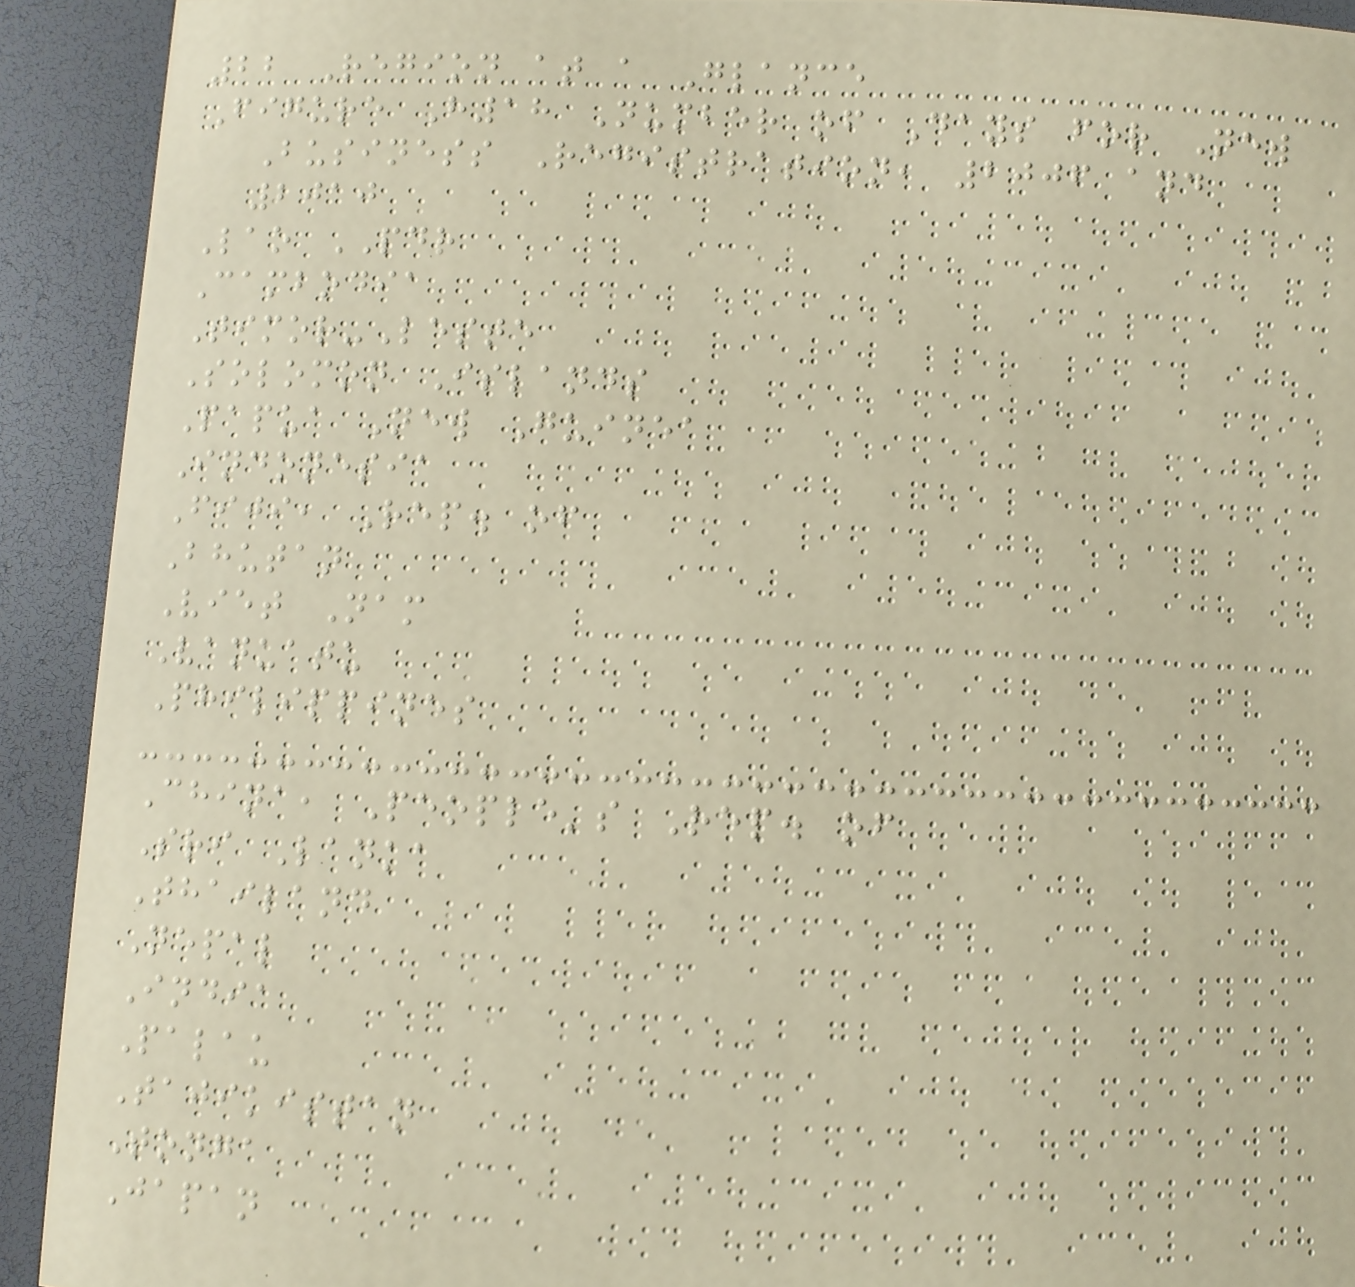22 Region at a Glance
Figure H18 Number of Days for New
Business Registration, 2006 and
2010
Lao PDR
Cambodia
Timor-Leste
Solomon Islands
Papua New Guinea
Indonesia
Fiji, Rep. of
Bhutan
Viet Nam
Vanuatu
Philippines
China, People's Rep. of
Sri Lanka
Thailand
Nepal
India
Palau
Tajikistan
Tonga
Japan
